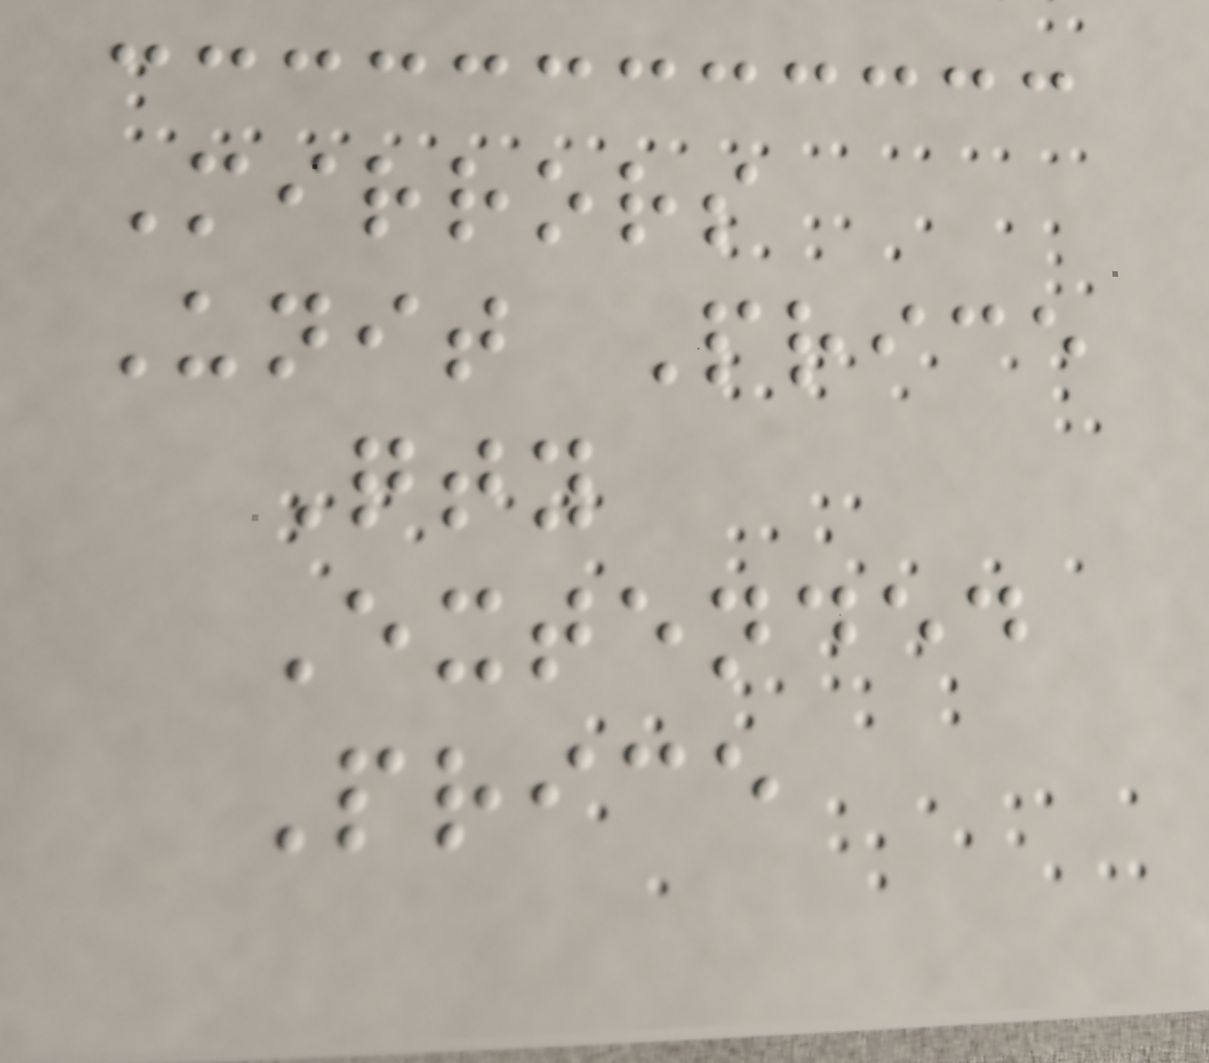Mirrors
Unit Price
Qty
Extended
Price
